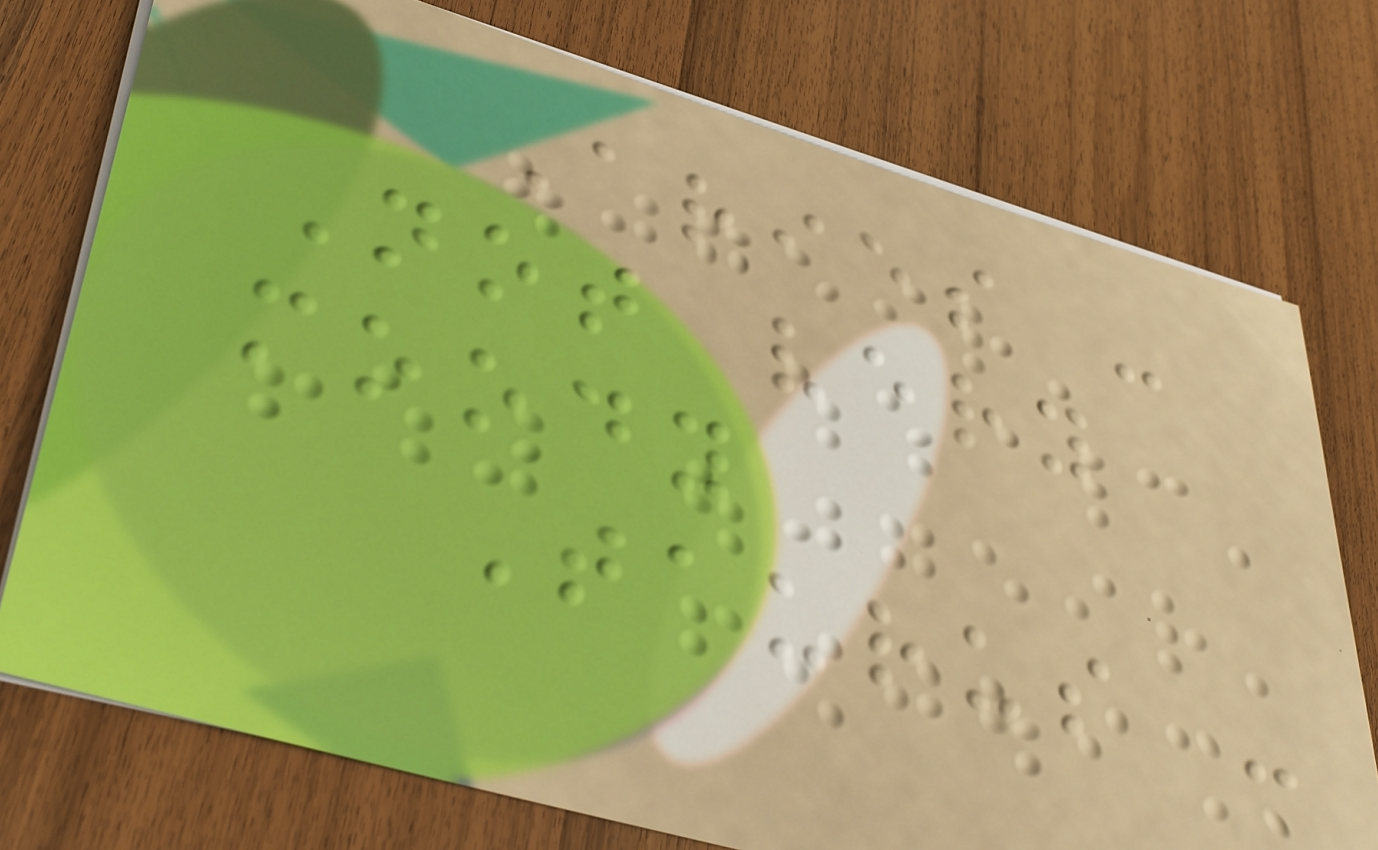Aries -
Not very
moody
Taurus -
